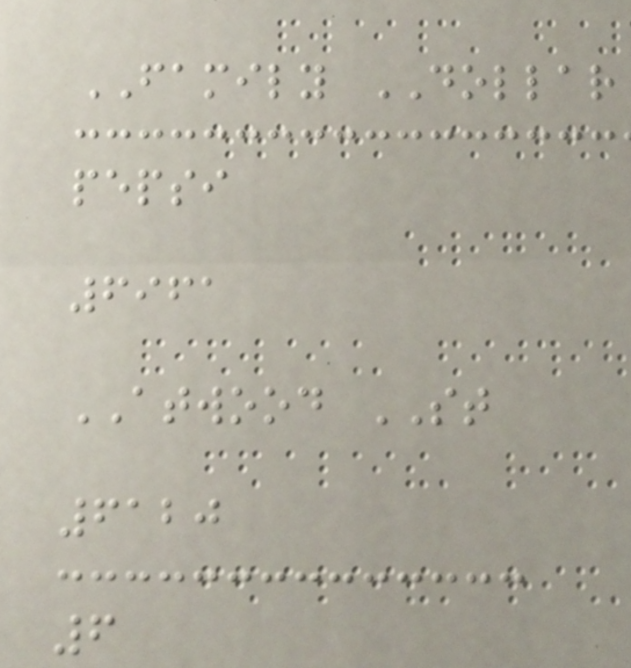FAMILY DOLLAR
pepsi
6961
ATWOOD ST
6120
6
